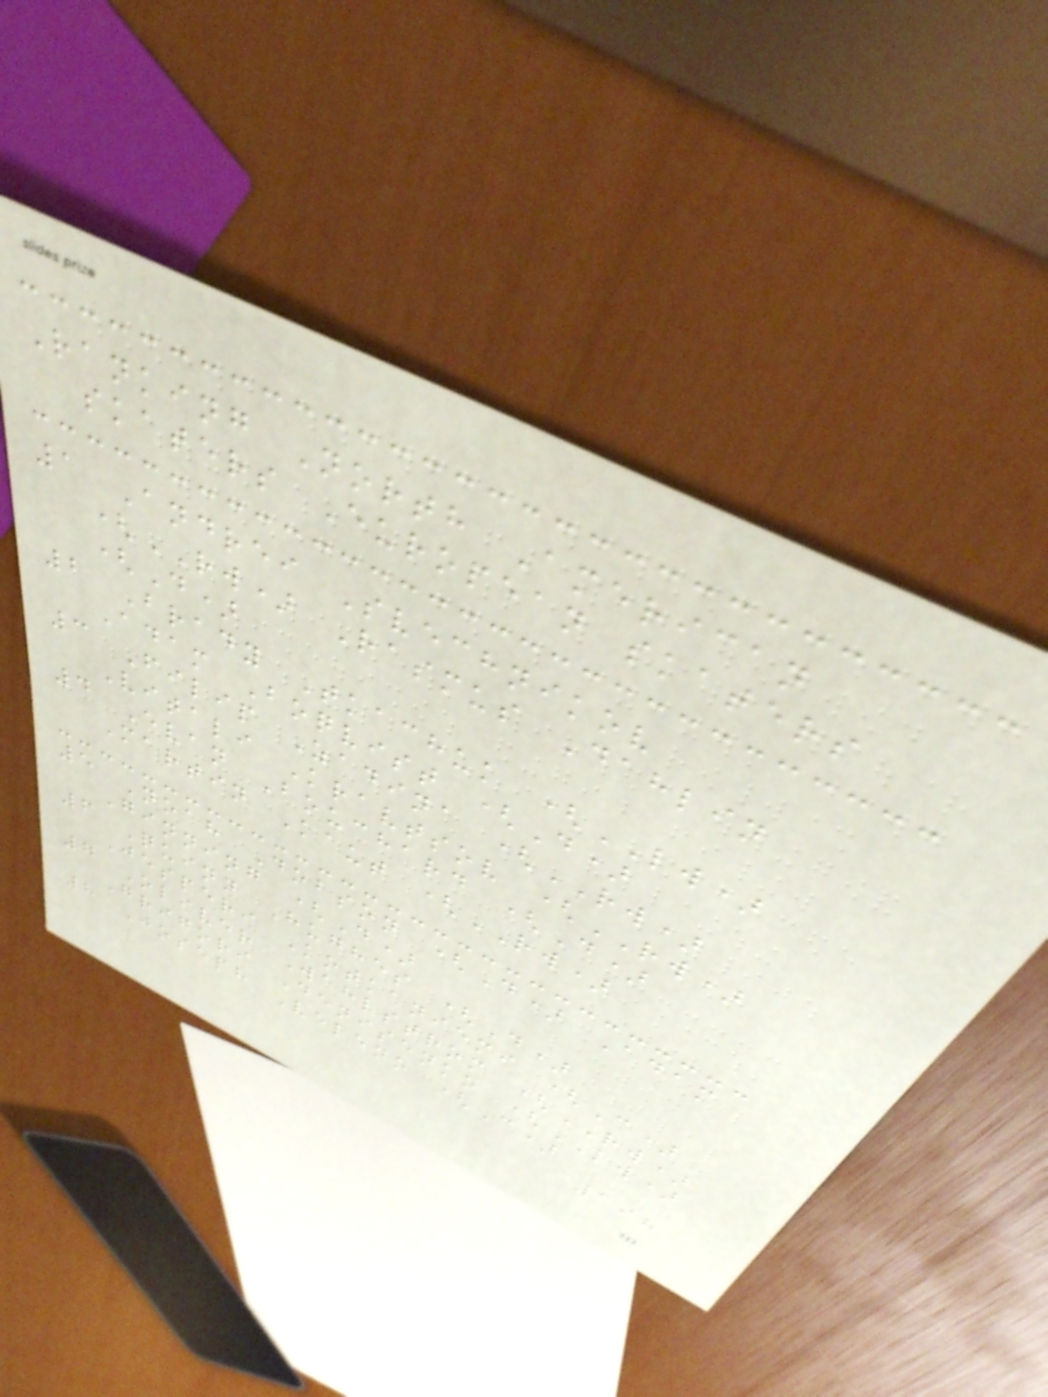Ranking North American
skaters European skaters
1 Andrei Svechnikov
(RW) Rasmus Dahlin
(D)
2 Brady Tkachuk (LW)
Adam Boqvist (D)
3 Filip Zadina (RW)
Vitali Kravtsov (RW)
4 Evan Bouchard (D)
Martin Kaut (RW)
5 Noah Dobson (D) Adam
Ginning (D)
6 Quinn Hughes (D)
Jesperi Kotkaniemi (C)
7 Oliver Wahlstrom (RW)
Grigori Denisenko (LW)
8 Joseph Veleno (C)
198
